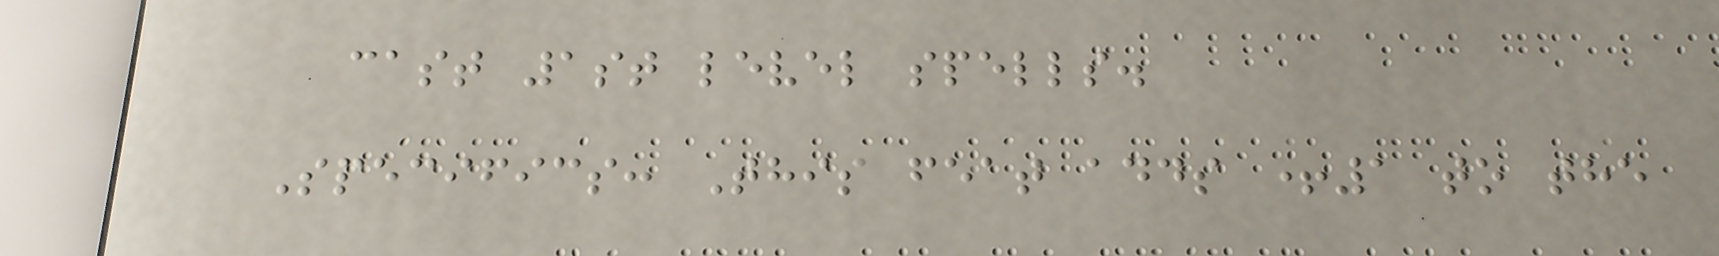cast 1st level spells.
Specifics: This feat adds +1 to the
